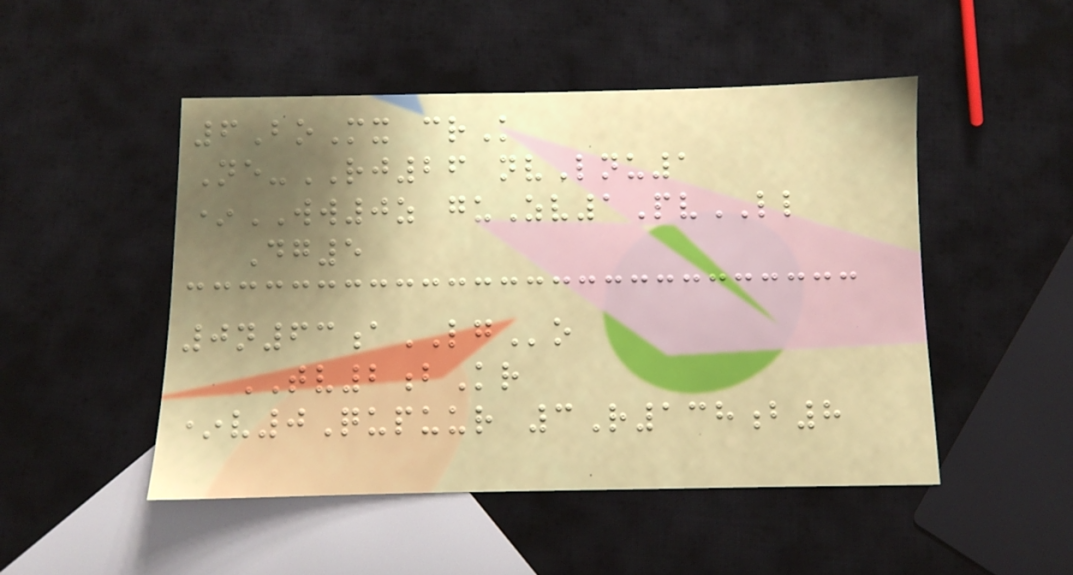6BoMx crK
Ne-RJ26 nvLnu1
*WW0z guZv1PvLL
Dg5
0n63aLGo
TV2bKr
*v0Qupuur 3R138b8
